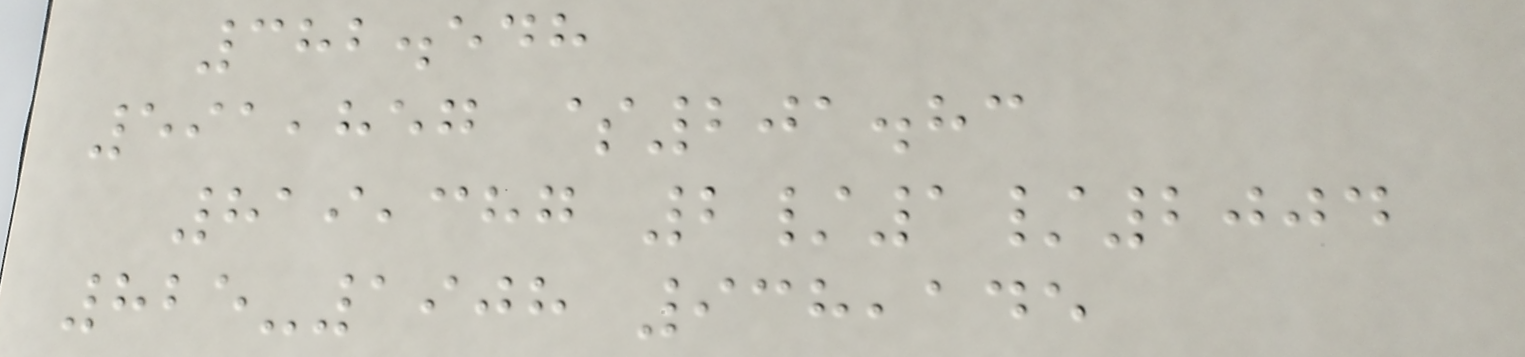382.548
591,857 $201.83
819,387 2/1/2004
825-1908 938,145
